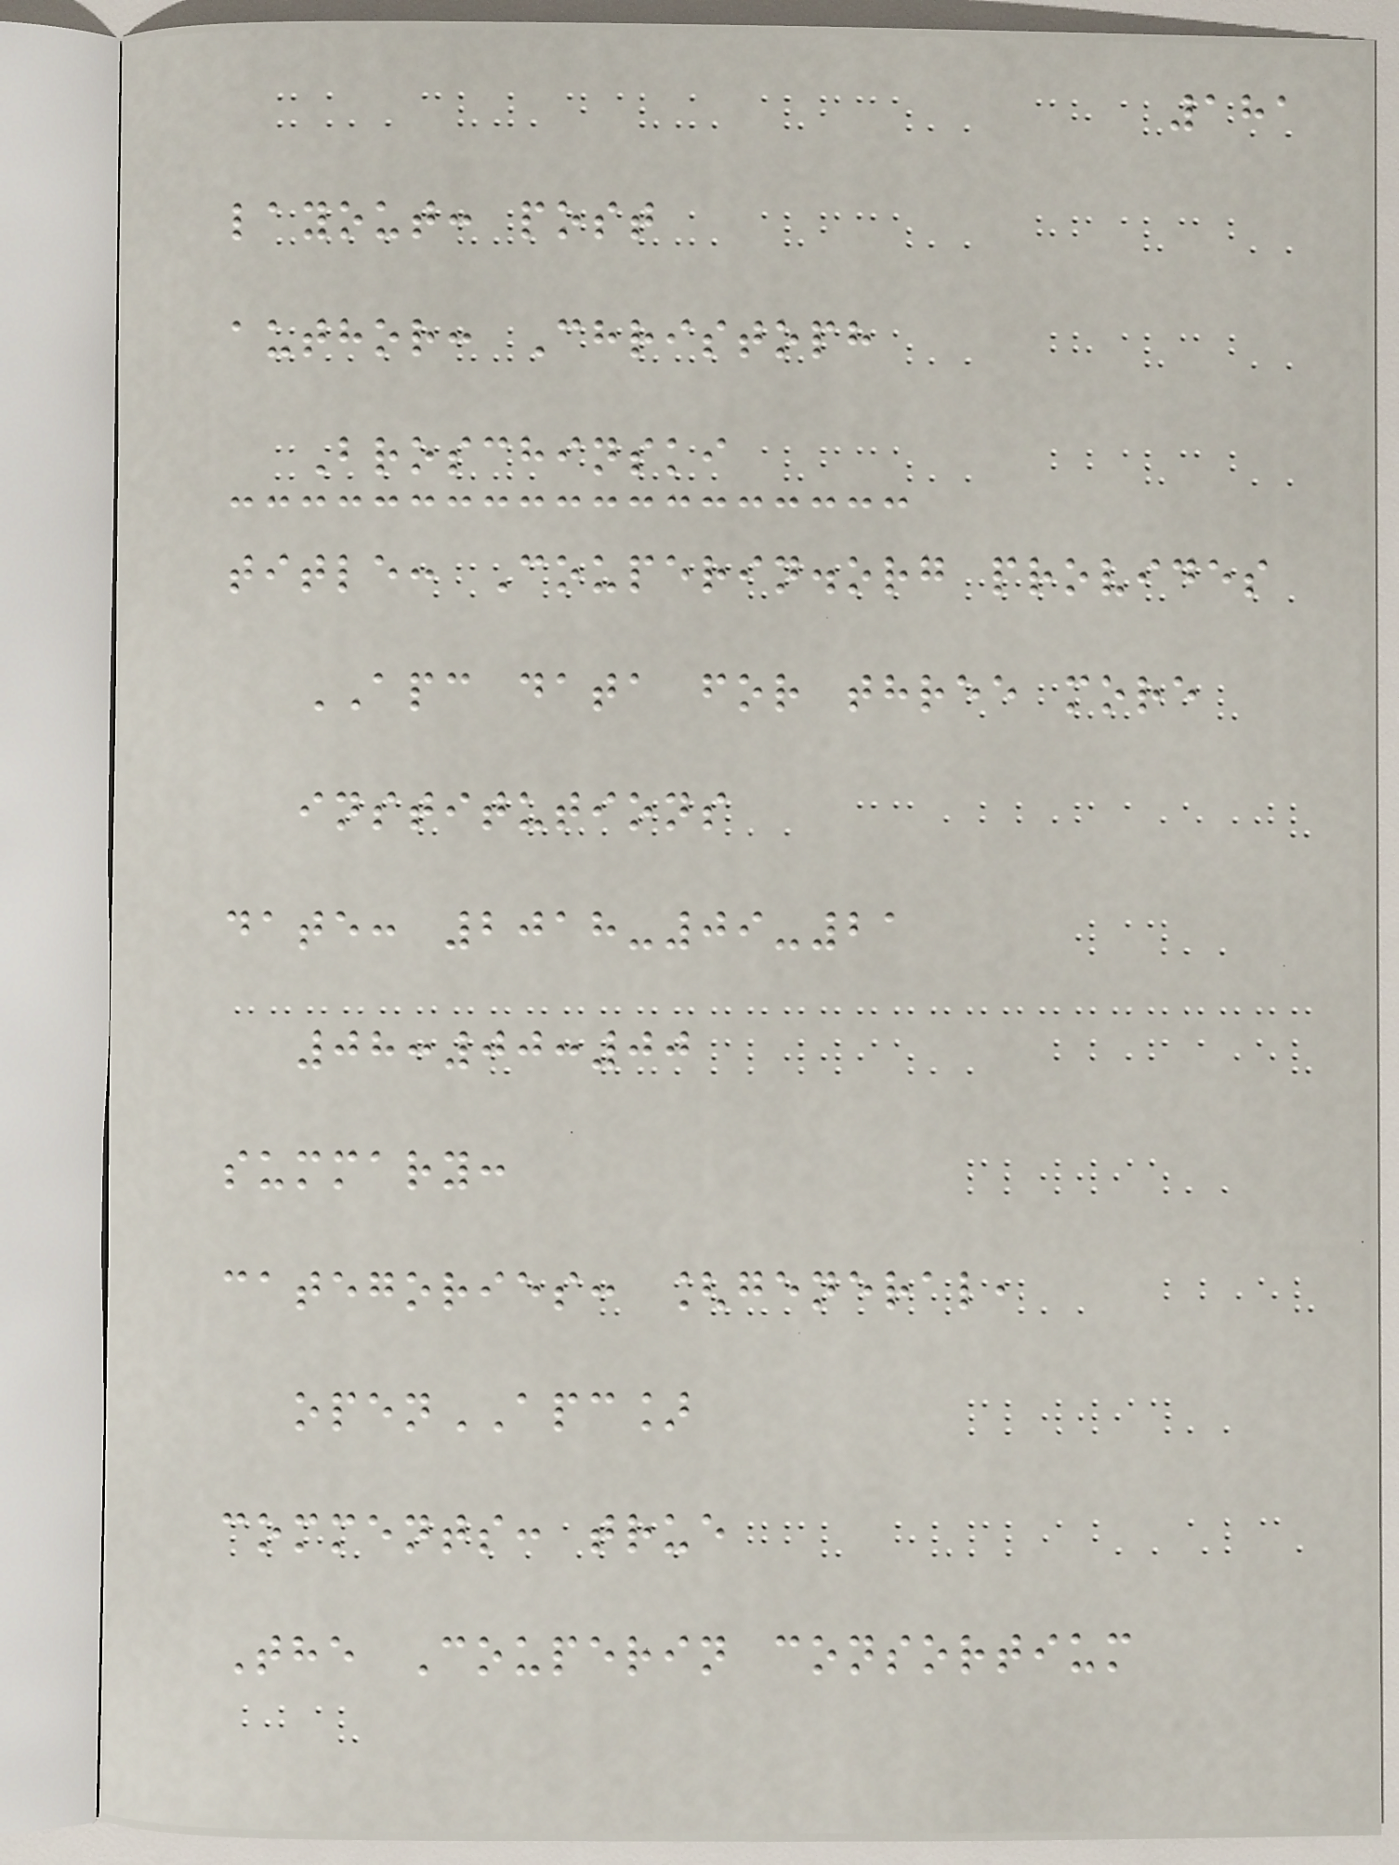181
layout: post
author: Christoph
Broschinski
title: Couperin.org provides
APC data for three more
institutions
date: 2018-09-21
08:00:00
summary:
categories: [general,
openAPC]
comments: true
The Couperin consortium
